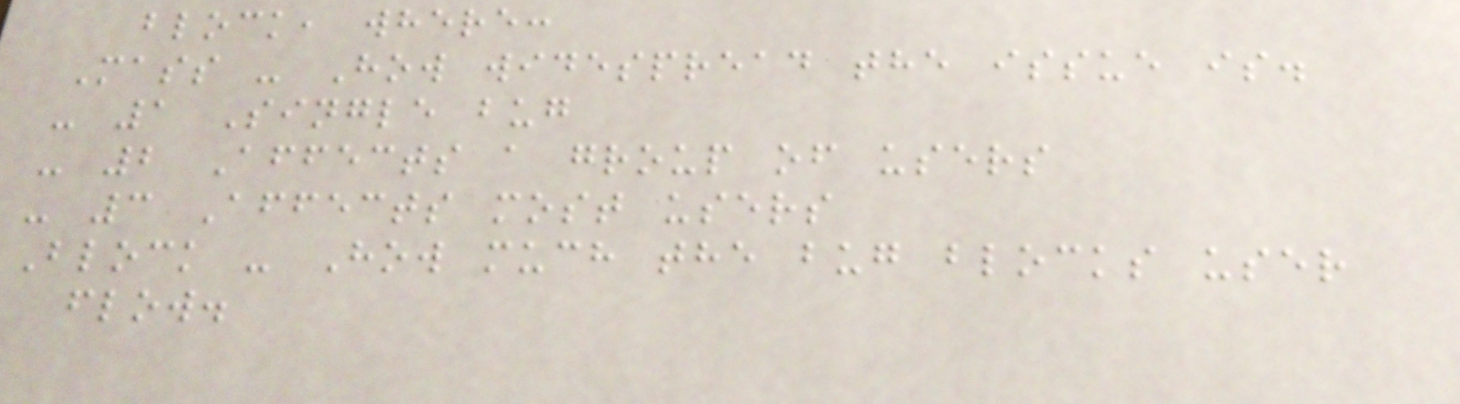block, where:
Mass - How widespread the issue is.
- 1 Single bug
- 2 Affects a group of users
- 3 Affects most users
Block - How much the bug blocks user
flow.
